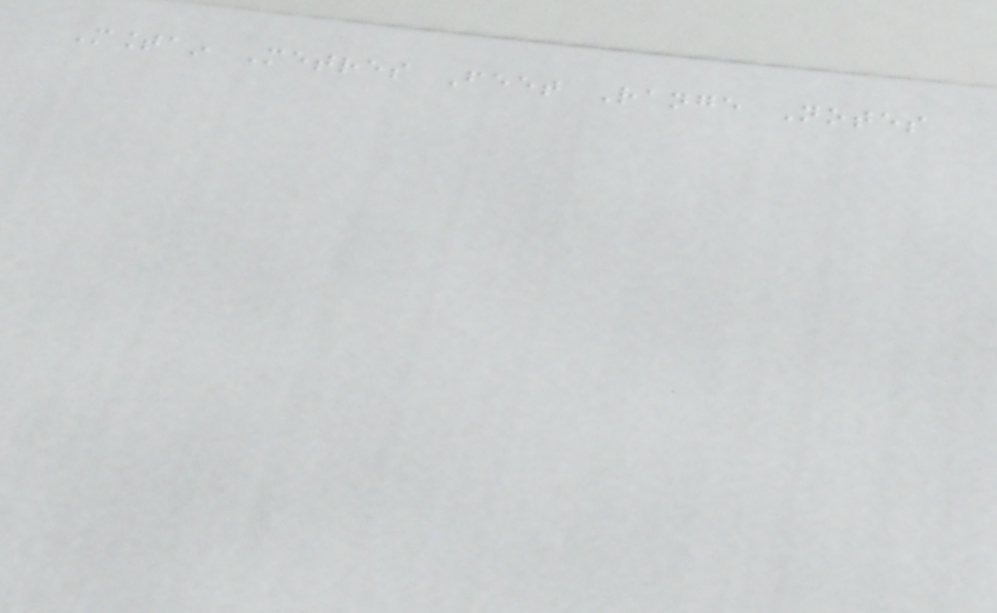Mountain Metres Feet Range Notes
